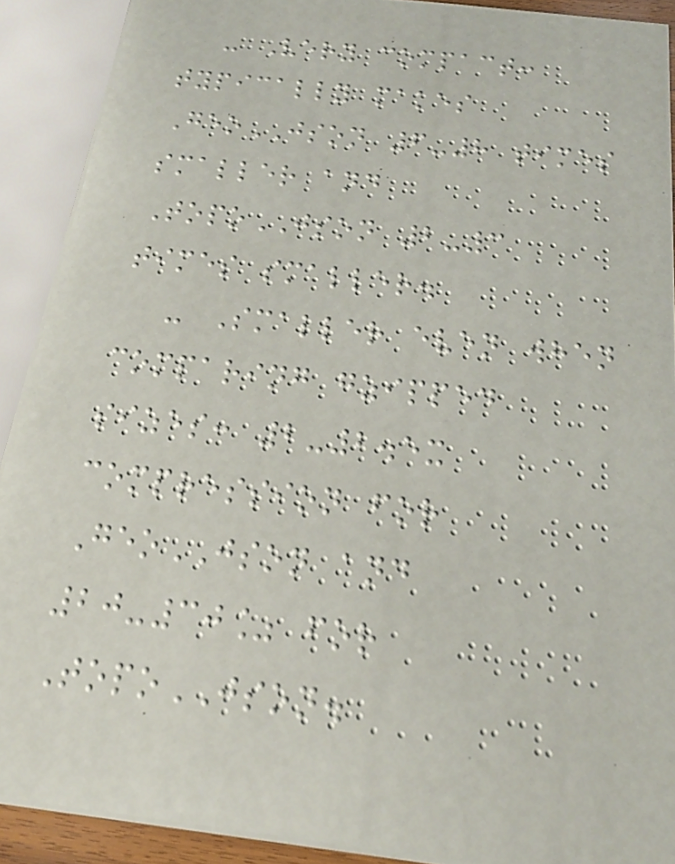- Very compact:
typically makes
GeoJSON 6-8 times
smaller and
TopoJSON 2-3
times smaller.
- Smaller even when
comparing gzipped
sizes: 2-2.5x
compression for
GeoJSON and
20-30% for
TopoJSON.
